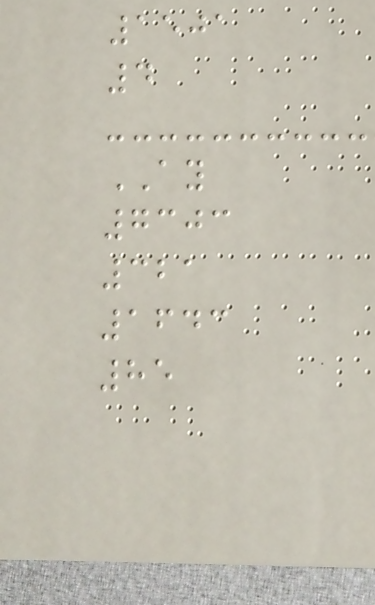1501
4
AY
7303
321
1643
85
